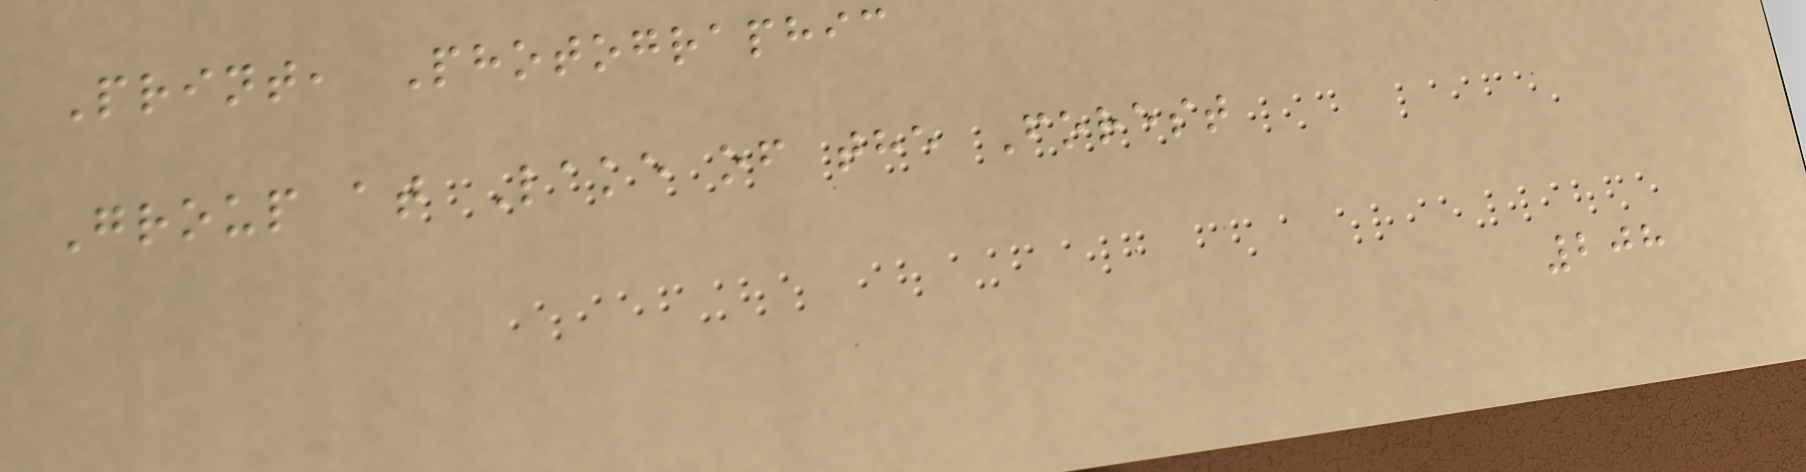Print, Photographic
Group at Lake of the Forest
208
